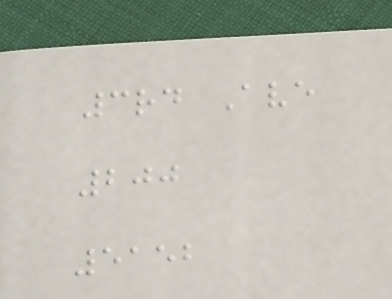3rd Ave
200
5152
